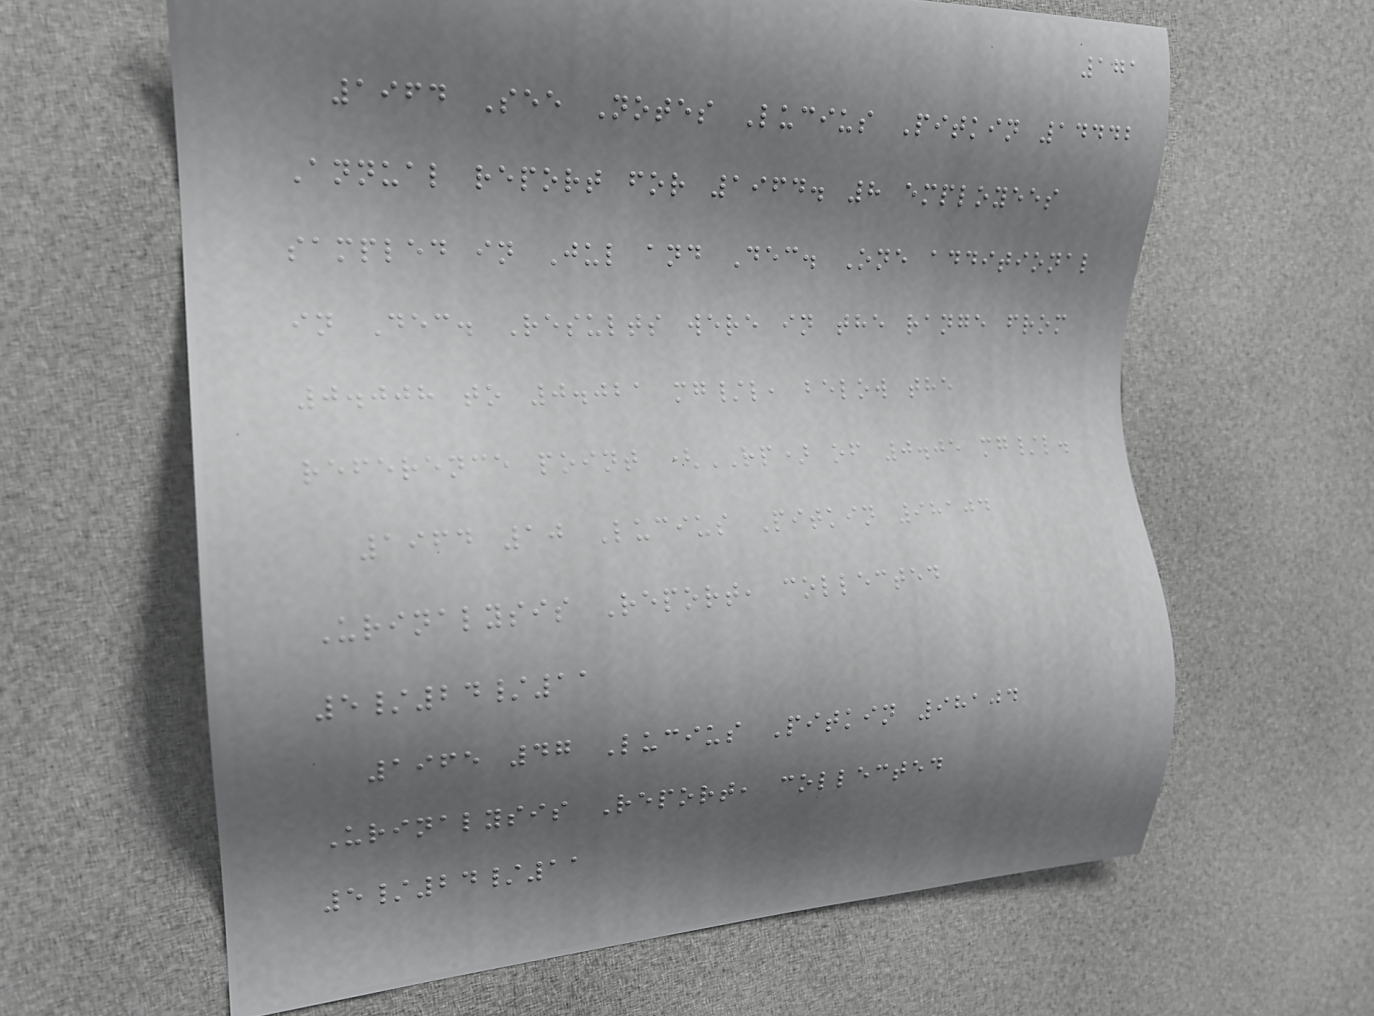171
1964 See Notes Lucius Pitkin 14442
Annual report for 1964. 8 employees
sampled in Jul and Dec. One additional
in Dec. Results were in the range from
0.008 to 0.021 mg/l, below the
reference point (RP) of 0.05 mg/l.
1964 10 Lucius Pitkin 98104
Urinalysis Report, collected
5/24/11
1965 47 Lucius Pitkin 98104
Urinalysis Report, collected
5/24/11
